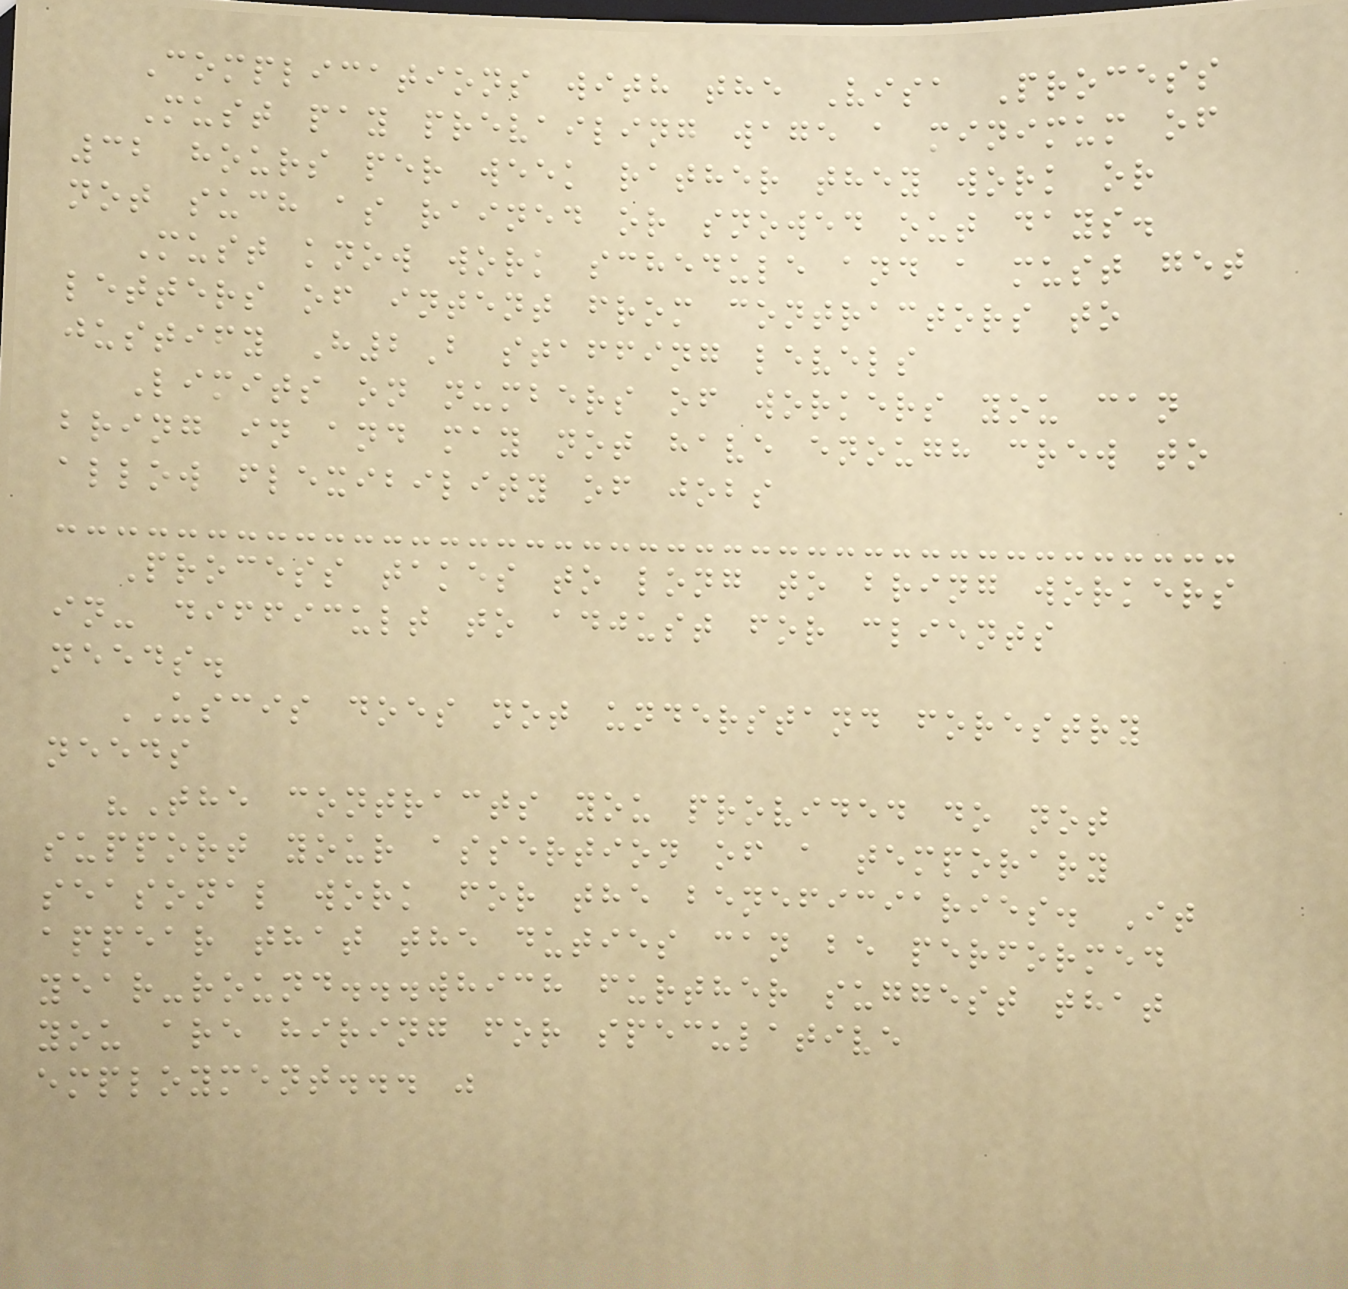Complications with the Visa Process
Must pay prevailing wage a minimum of
32 hours per week rather they work or
not such as rained or snowed out days.
Must know work schedule and a must get
letters of intent from contractors to
justify H2B staffing levels
Limits on numbers of workers you can
bring in and may not have enough crew to
allow flexibility of jobs
Process takes to long to bring workers
in- difficult to adjust for clients
needs.
USCIS does not understand forestry
needs
"The contracts you provided do not
support your assertion of a temporary
seasonal work for the beneficiaries. It
appear that the duties can be performed
year-round...which further suggest that
you are hiring for speculative
employment... "
